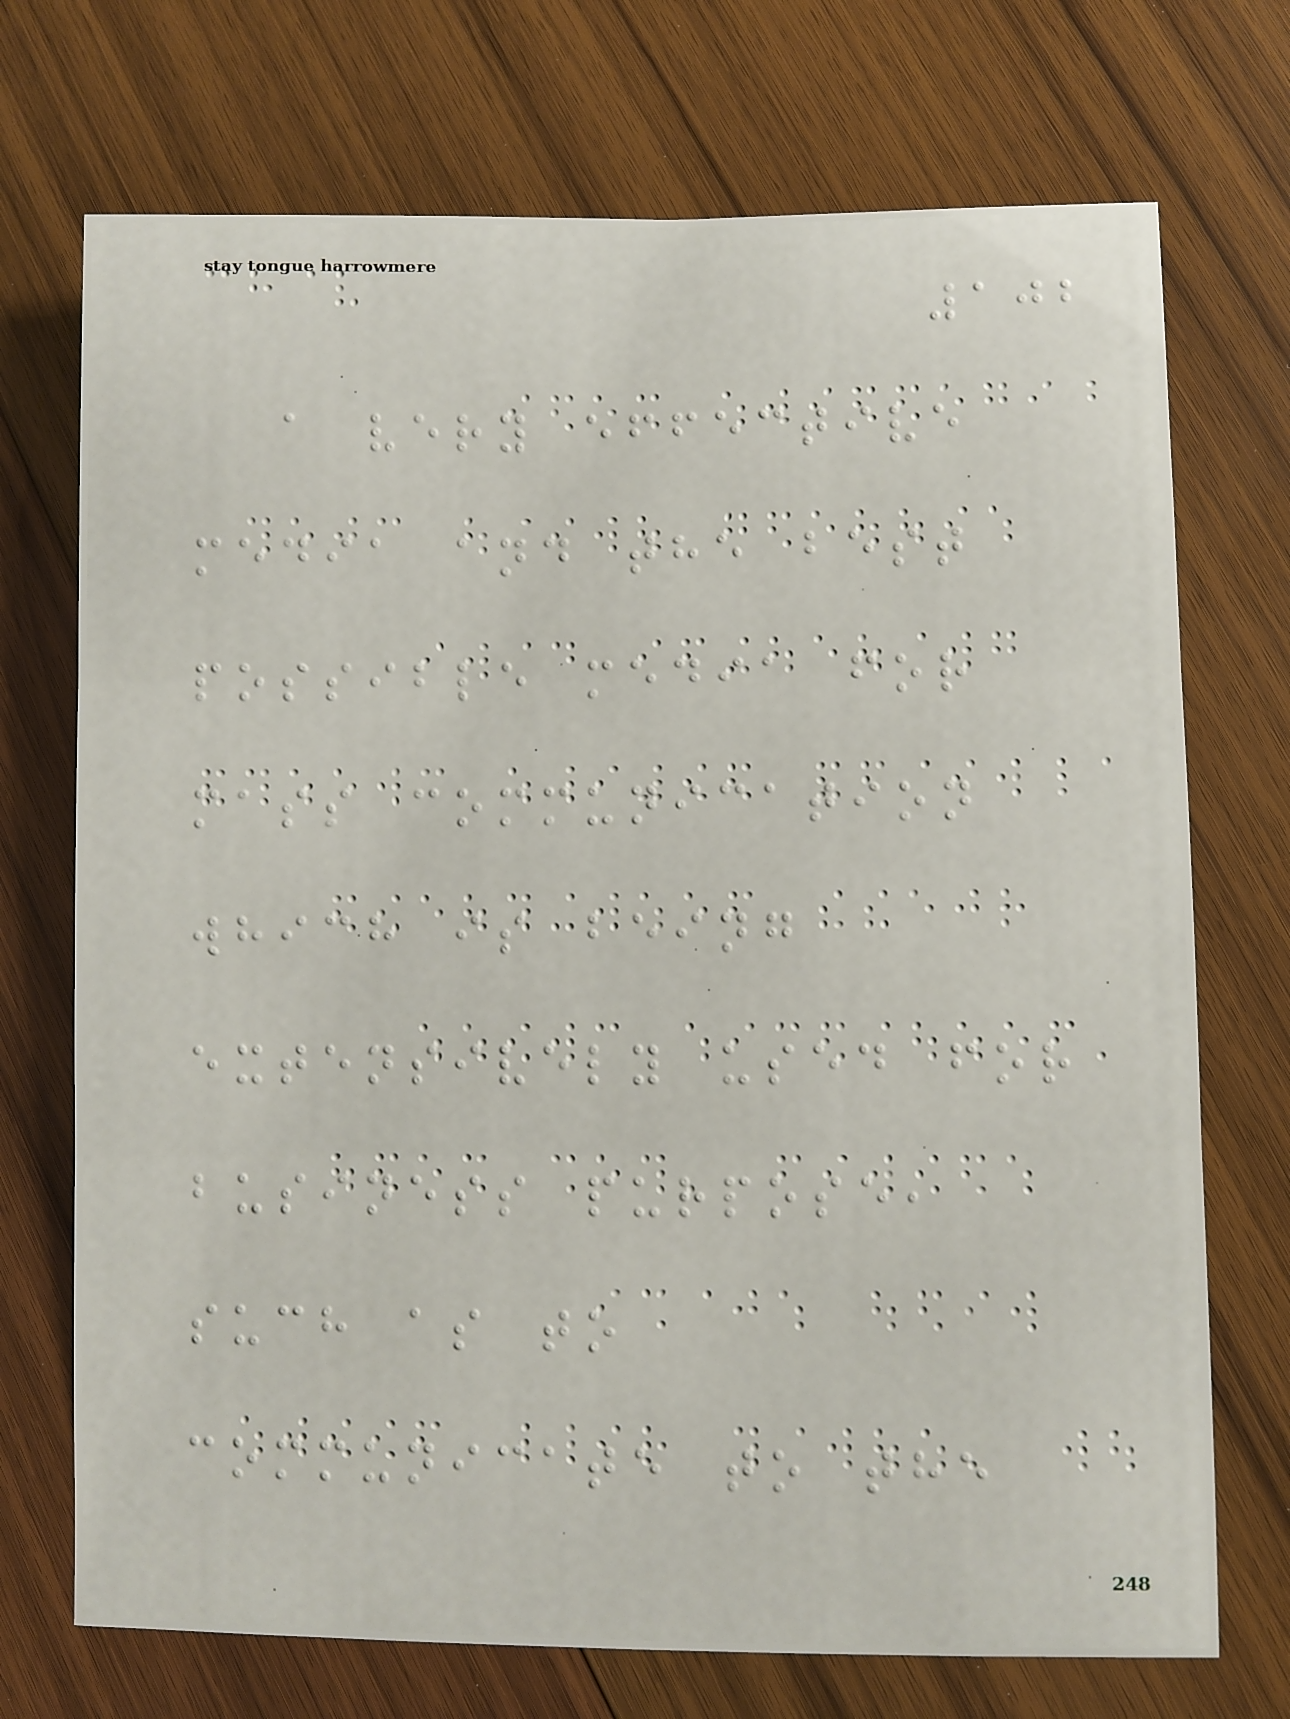102
a very effective
media and the best
possible media for
mass communication
which is being
extensively used for
business purpose,
such as to
communicate to the
